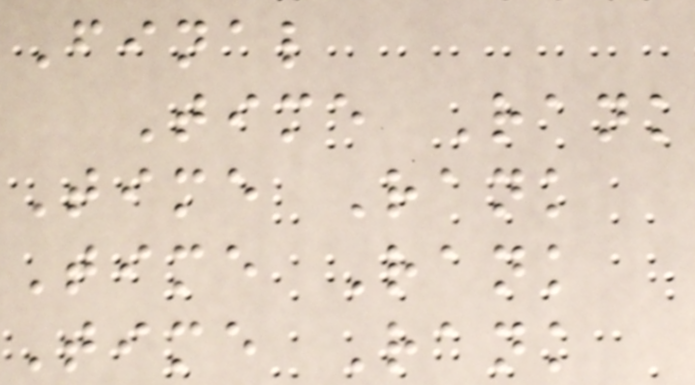Final
Time Rank
Time Rank
Time Rank
Time Rank
